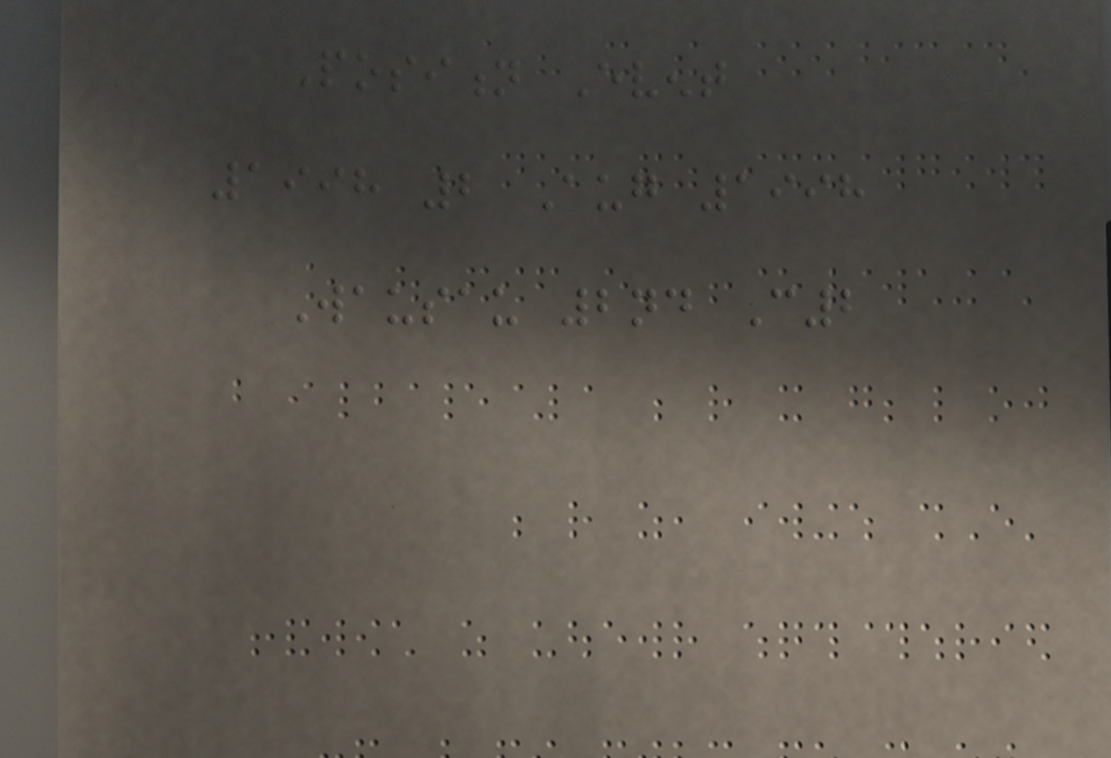Position Event
1998 2 Aug 1998
Wausau 2nd C2
